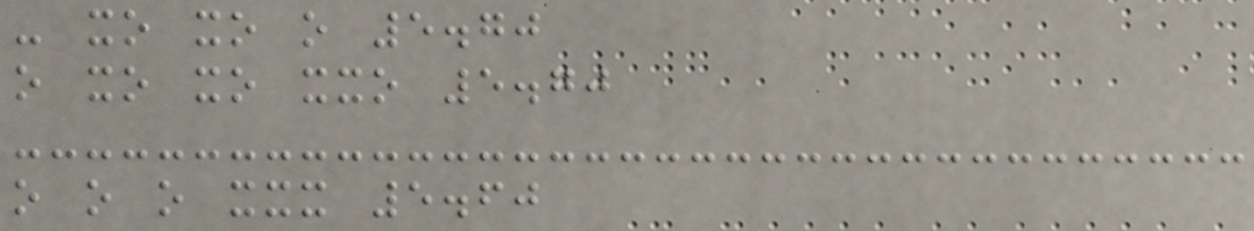- xo xo o 5.70
o xo xo xxo 5.70
o o o xxx 5.60
